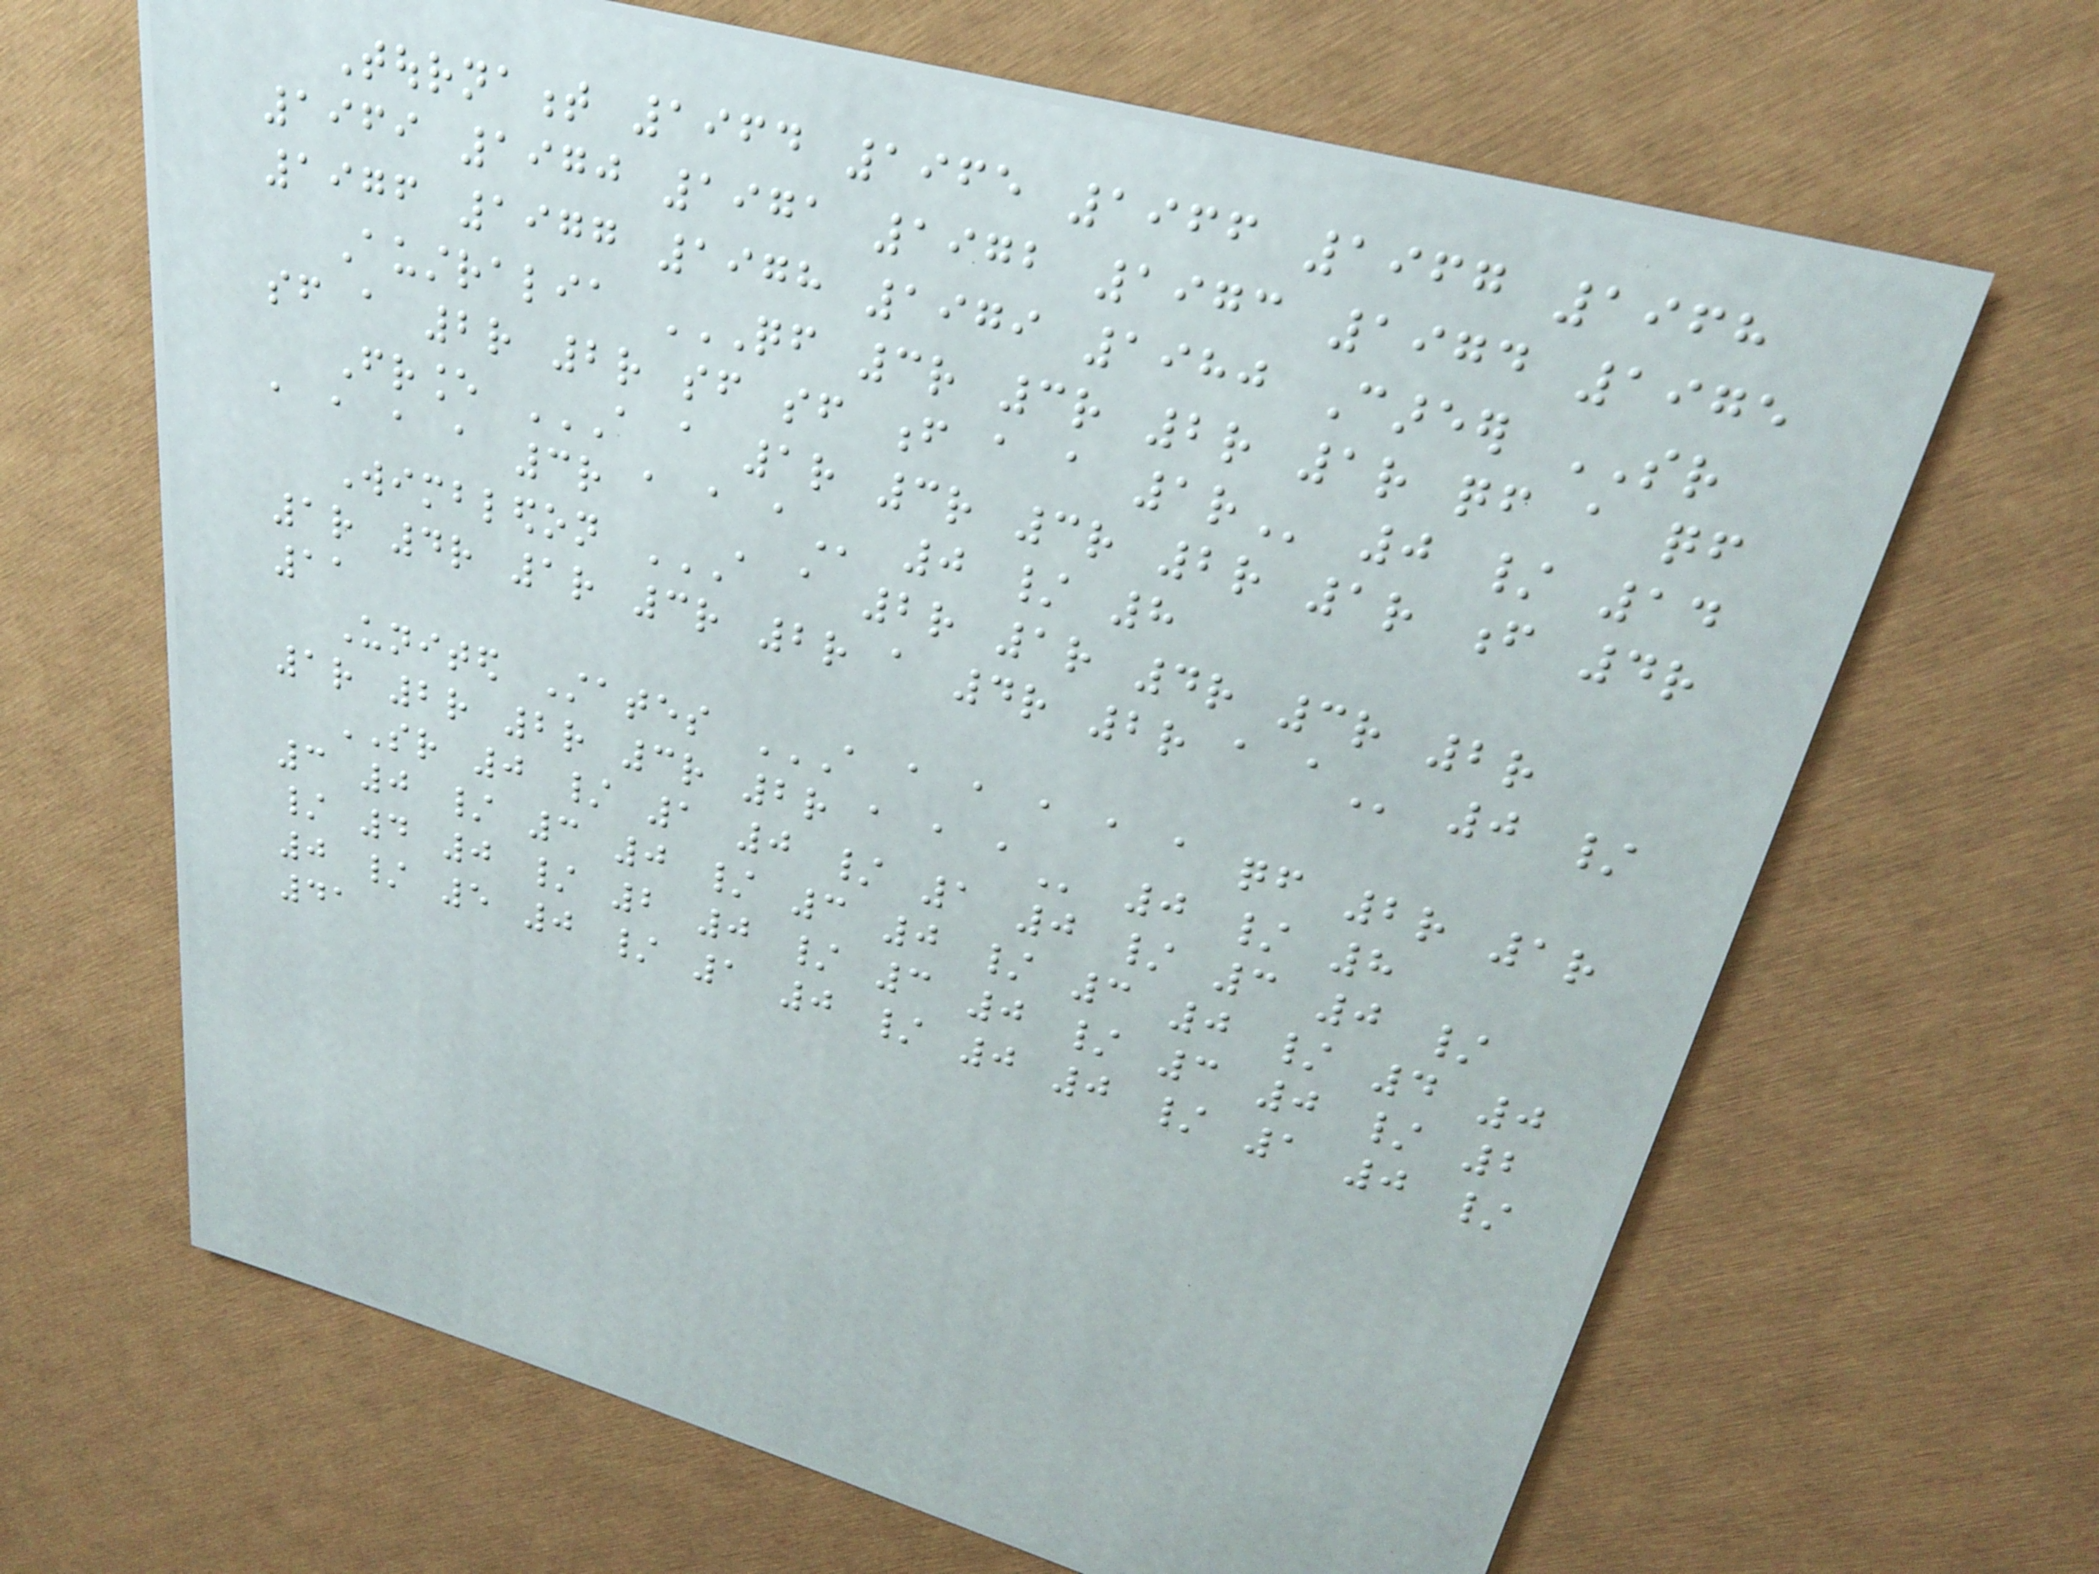Tournament 1964 1965 1966 1967 1968
1969 1970 1971 1972 1973 1974 1975
1976 1977 1978 1979 1980 Career SR
Australia QF 3R 3R 2R 1R QF A QF
SF A 2R 2R SF SF F A A 1R 0 / 14
France A A 1R 3R 3R 2R 1R F 4R
A A A A 3R A A A 0 / 8
Wimbledon A A 2R 1R 4R 3R 2R
1R 4R 1R 3R 2R A 4R 2R A A 0 /
11
United States A A A A A A QF 2R 1R
1R 2R 2R 3R 2R A A A 0 / 8
SR 0 / 1 0 / 1 0 / 3 0 /
3 0 / 3 0 / 3 0 / 3 0 / 4 0
/ 4 0 / 2 0 / 3 0 / 3 0 / 2
0 / 5 0 / 1 0 / 0 0 / 1 0 /
41
